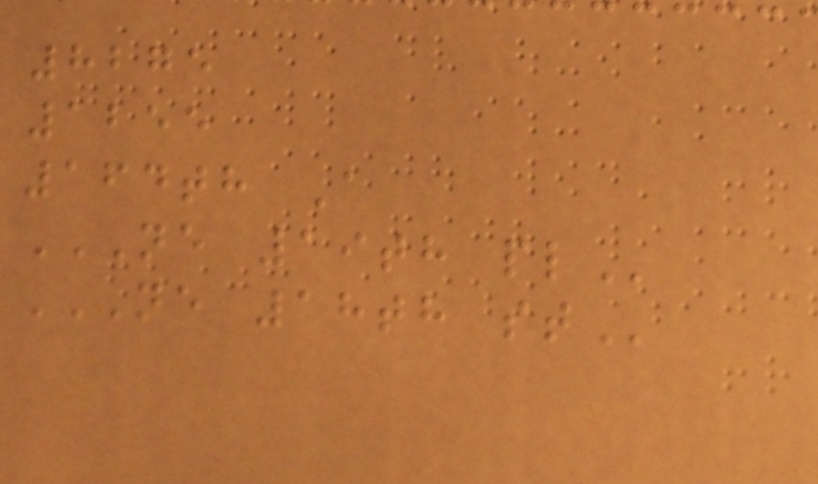8275
1255
164th A
NE 19TH PL
NE 18TH ST
